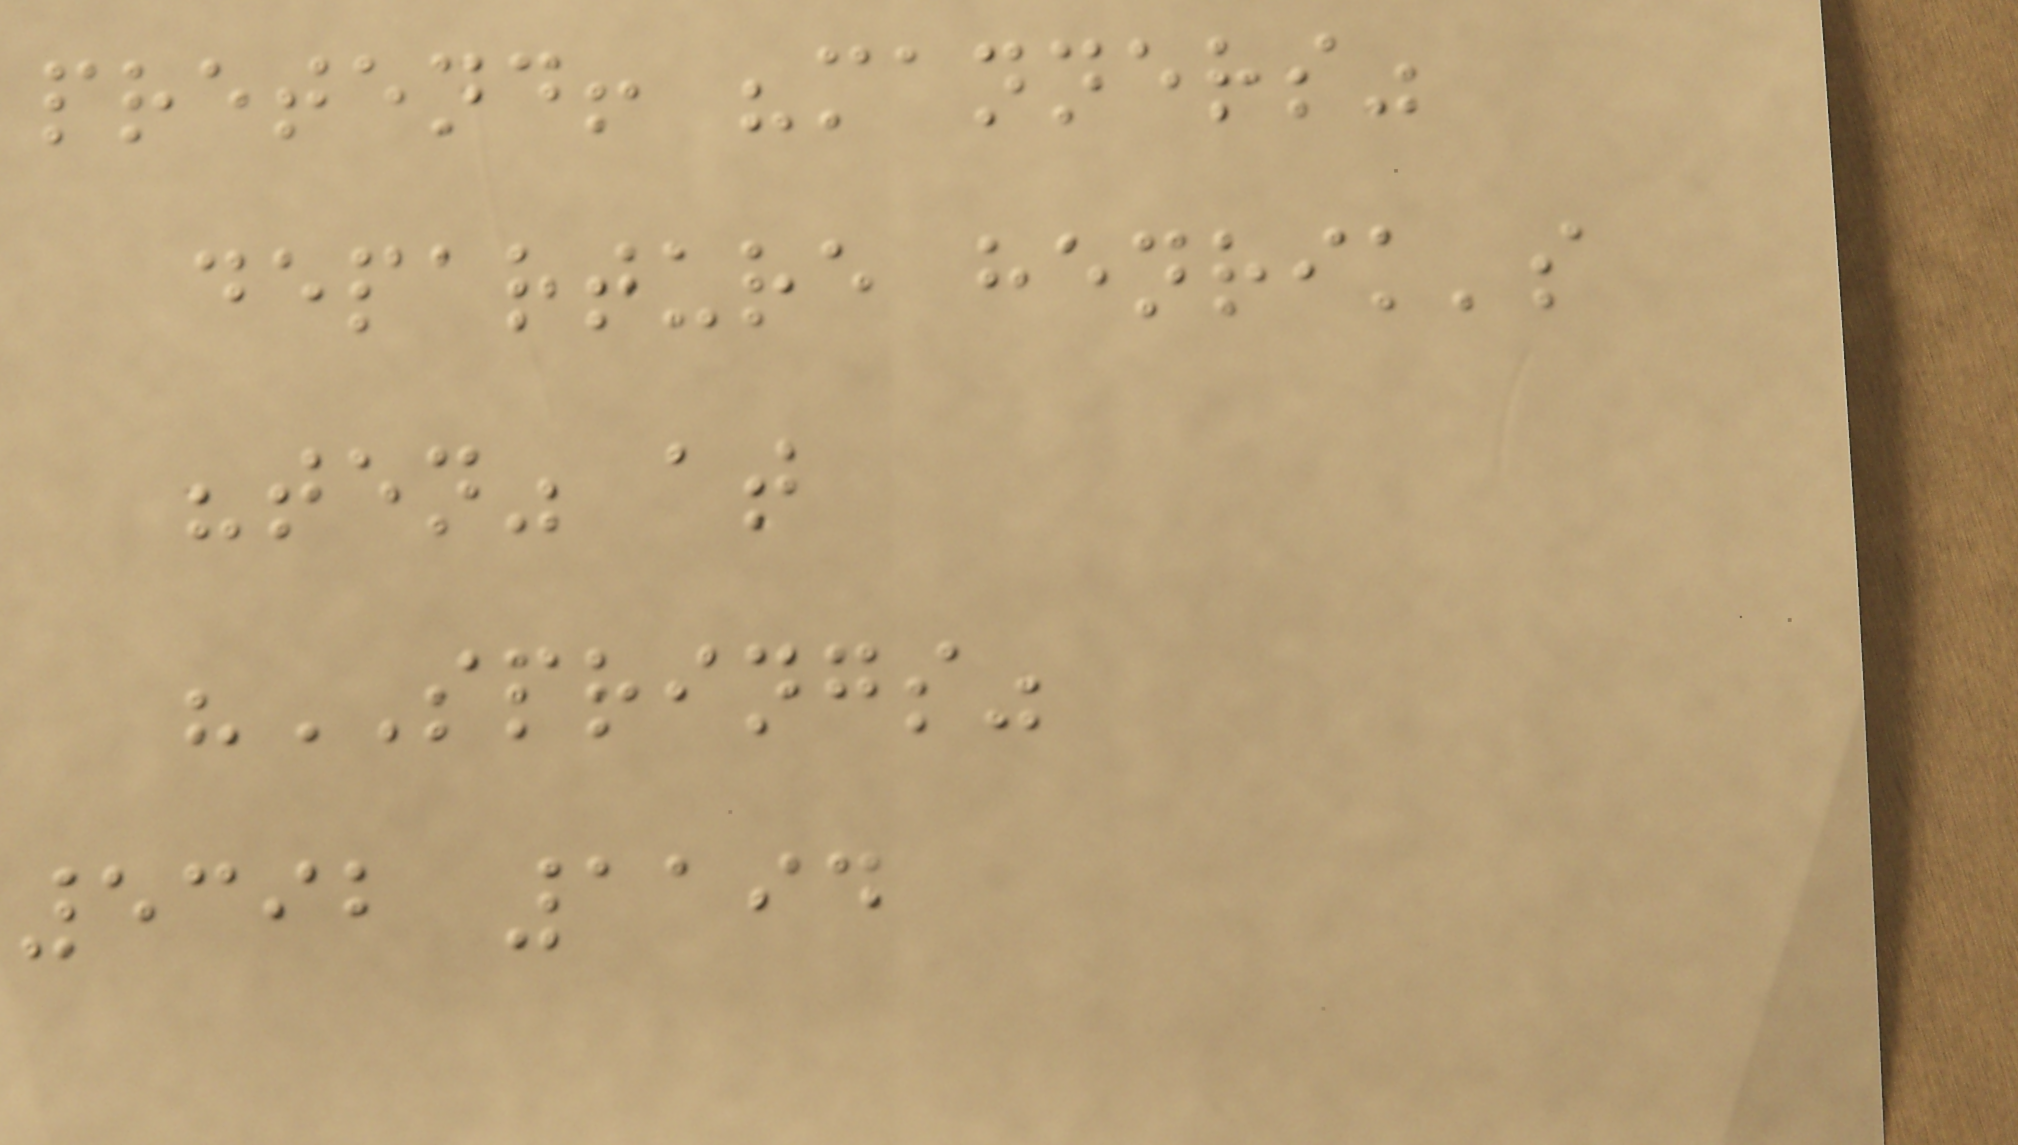pretend! "manners"
departure henrik's
"ten" at
"SPRINGS"
5392 1194
